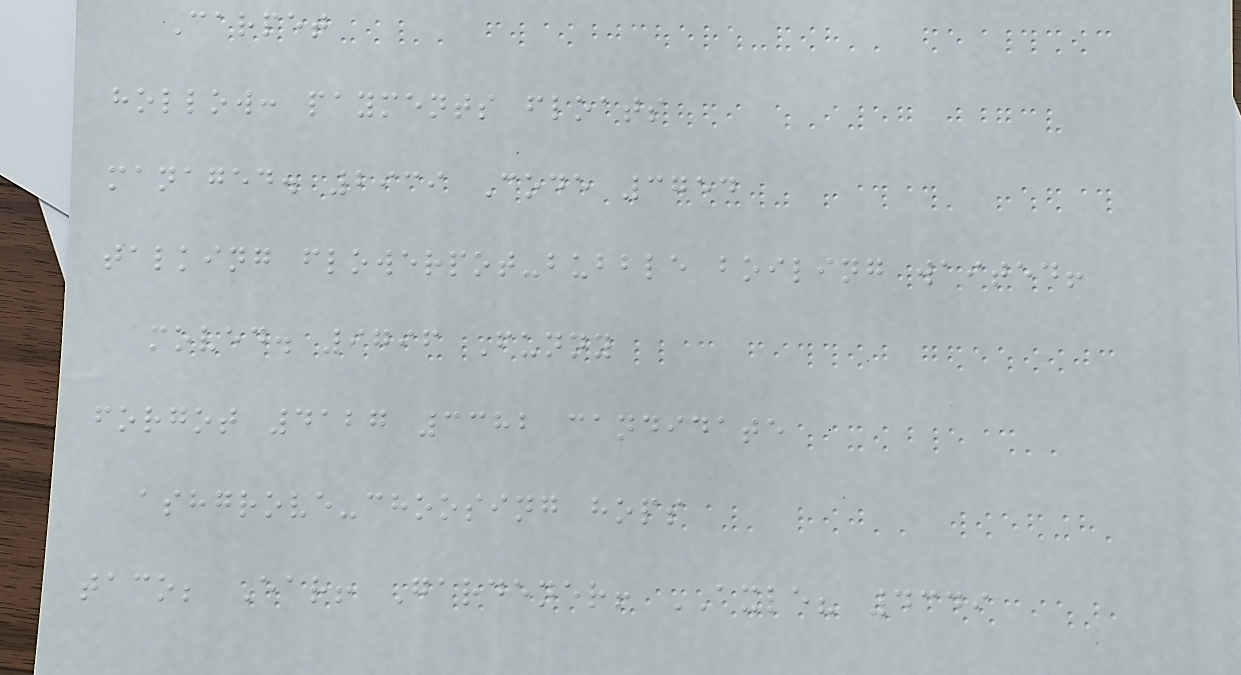Carpet
hollow: payments floats
managed. 2939 Code 3754
talking flowerpot-bubble boiling waited!
moved. 9796 Funny
forgot 4127 3382 candidate
ashgrove-choosing hops
taco; Ear! Gardener! AXLE? 4349
